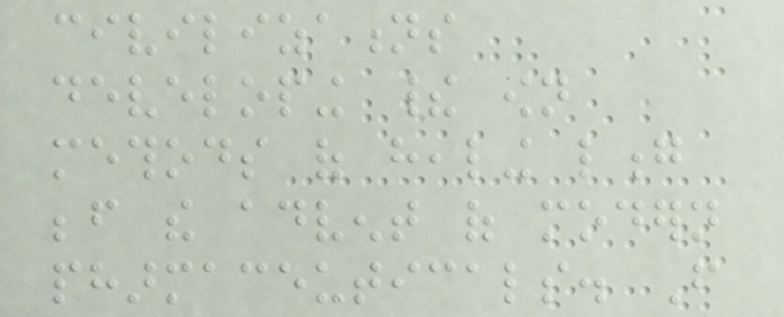civilizations
developing their own
methods of healing long
before the advent of modern
pharmaceuticals. From
